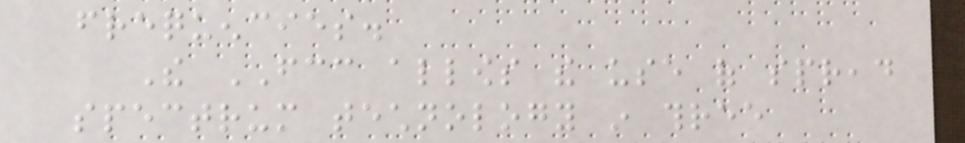frequencies.
The FCC allows the use of spread
spectrum technology in three
